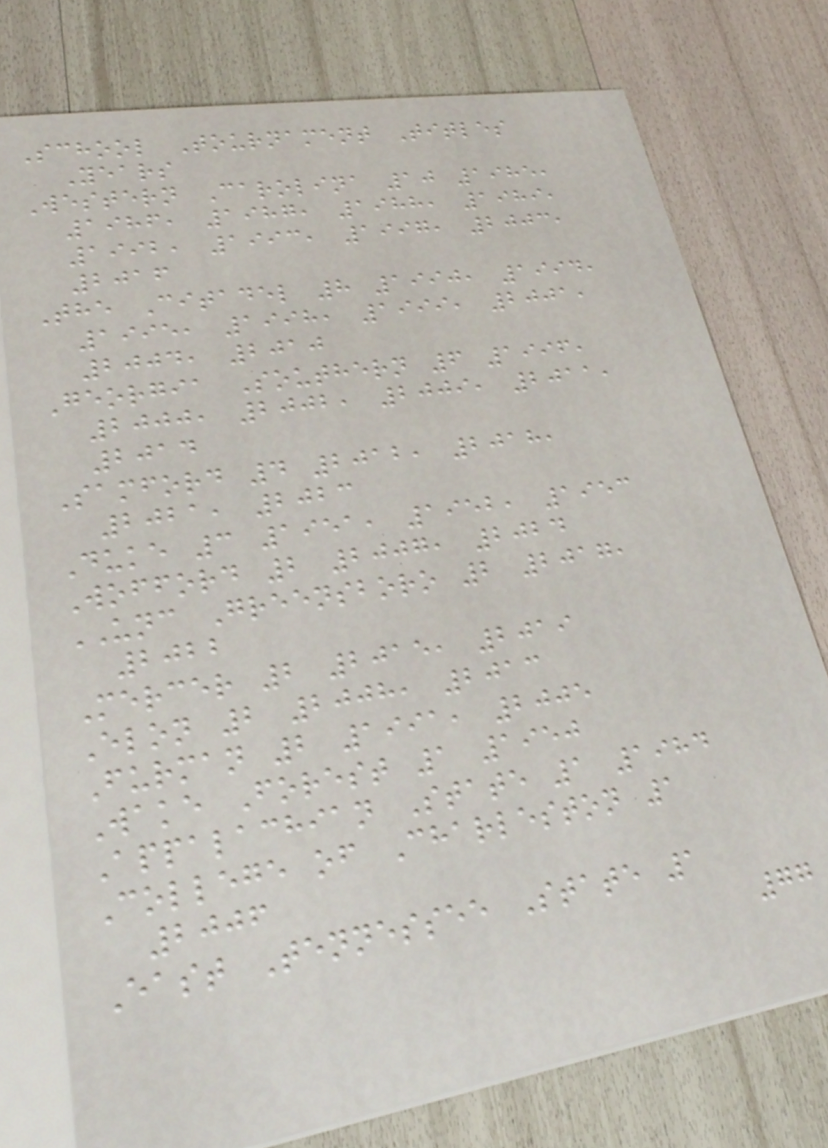School Tournament Titles
Years
Western Carolina 10 1985,
1986, 1987, 1988, 1989,
1992, 1993, 1997, 2003,
2016
The Citadel 8 1990, 1994,
1995, 1998, 1999, 2001,
2004, 2010
Georgia Southern 6 1996,
2000, 2002, 2009, 2011,
2014
Samford 4 2012, 2018,
2021, 2023
Duke 3 1951, 1952, 1953
Wofford 2 2007, 2024
UNC Greensboro 2 2017,
2022
Mercer 2 2015, 2019
Elon 2 2008, 2013
Furman 2 1991, 2005
Wake Forest 1 1950
Appalachian State 1 1984
College of Charleston 1
2006
East Tennessee State 1
77
